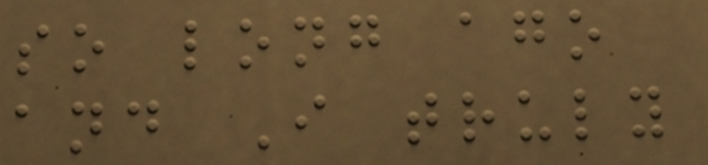so long ago
and I truly
